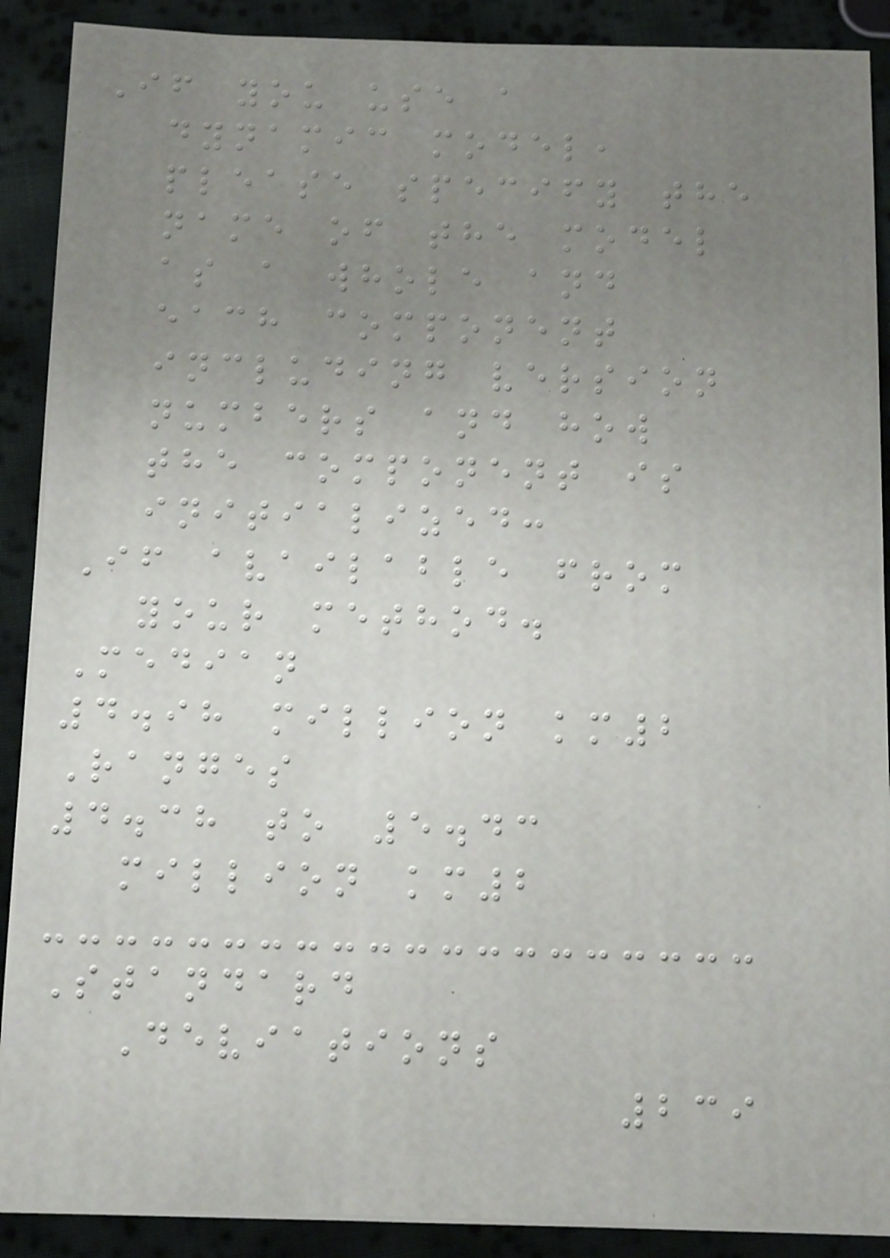If you use a
dynamic model,
please specify the
name of the model
as a whole and
each component
including version
numbers and how
the component is
initialized:
If available from
your method.
Median
4.98 million km2
Ranges
4.38 to 5.43
million km2
Standard
Deviations
239
